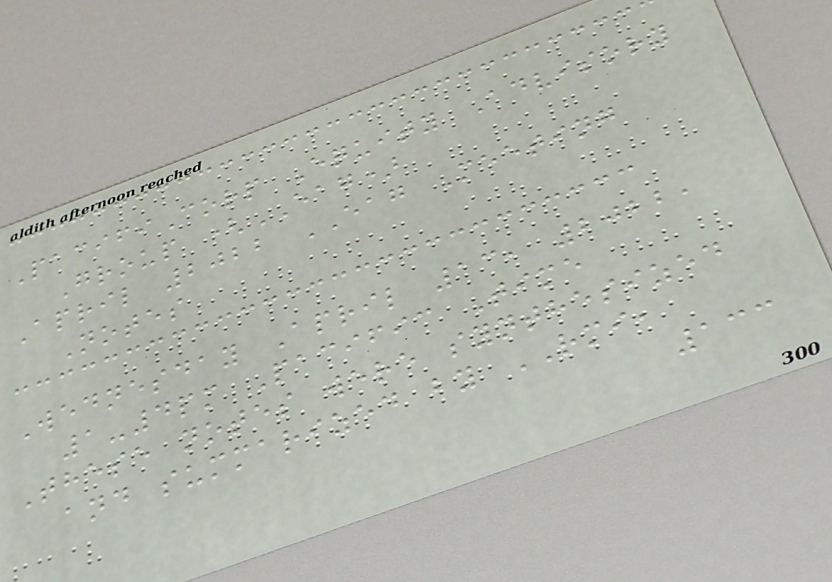PacifiCorp Equity Advisory
Group (EAG)
April 2022 EAG Meeting
Notes
Wednesday April 13, 2022,
1-4pm Pacific Time
These notes were synthesized
and summarized by RMI,
133
